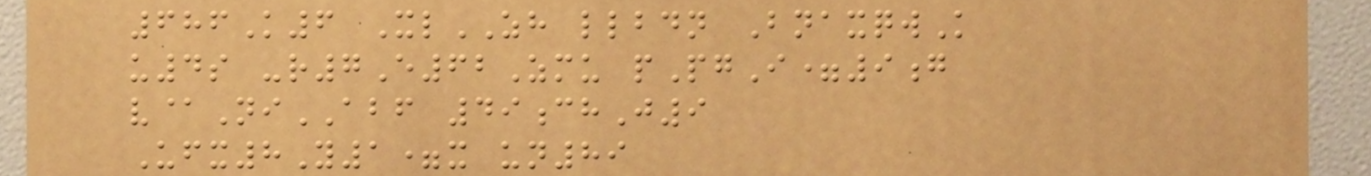686K6 XlZH llbdn BnaxqwK
u4s -r7E62Zmu pPgI=9g
v@NiABF 49chJ9
Ufx8Y1=x un89
